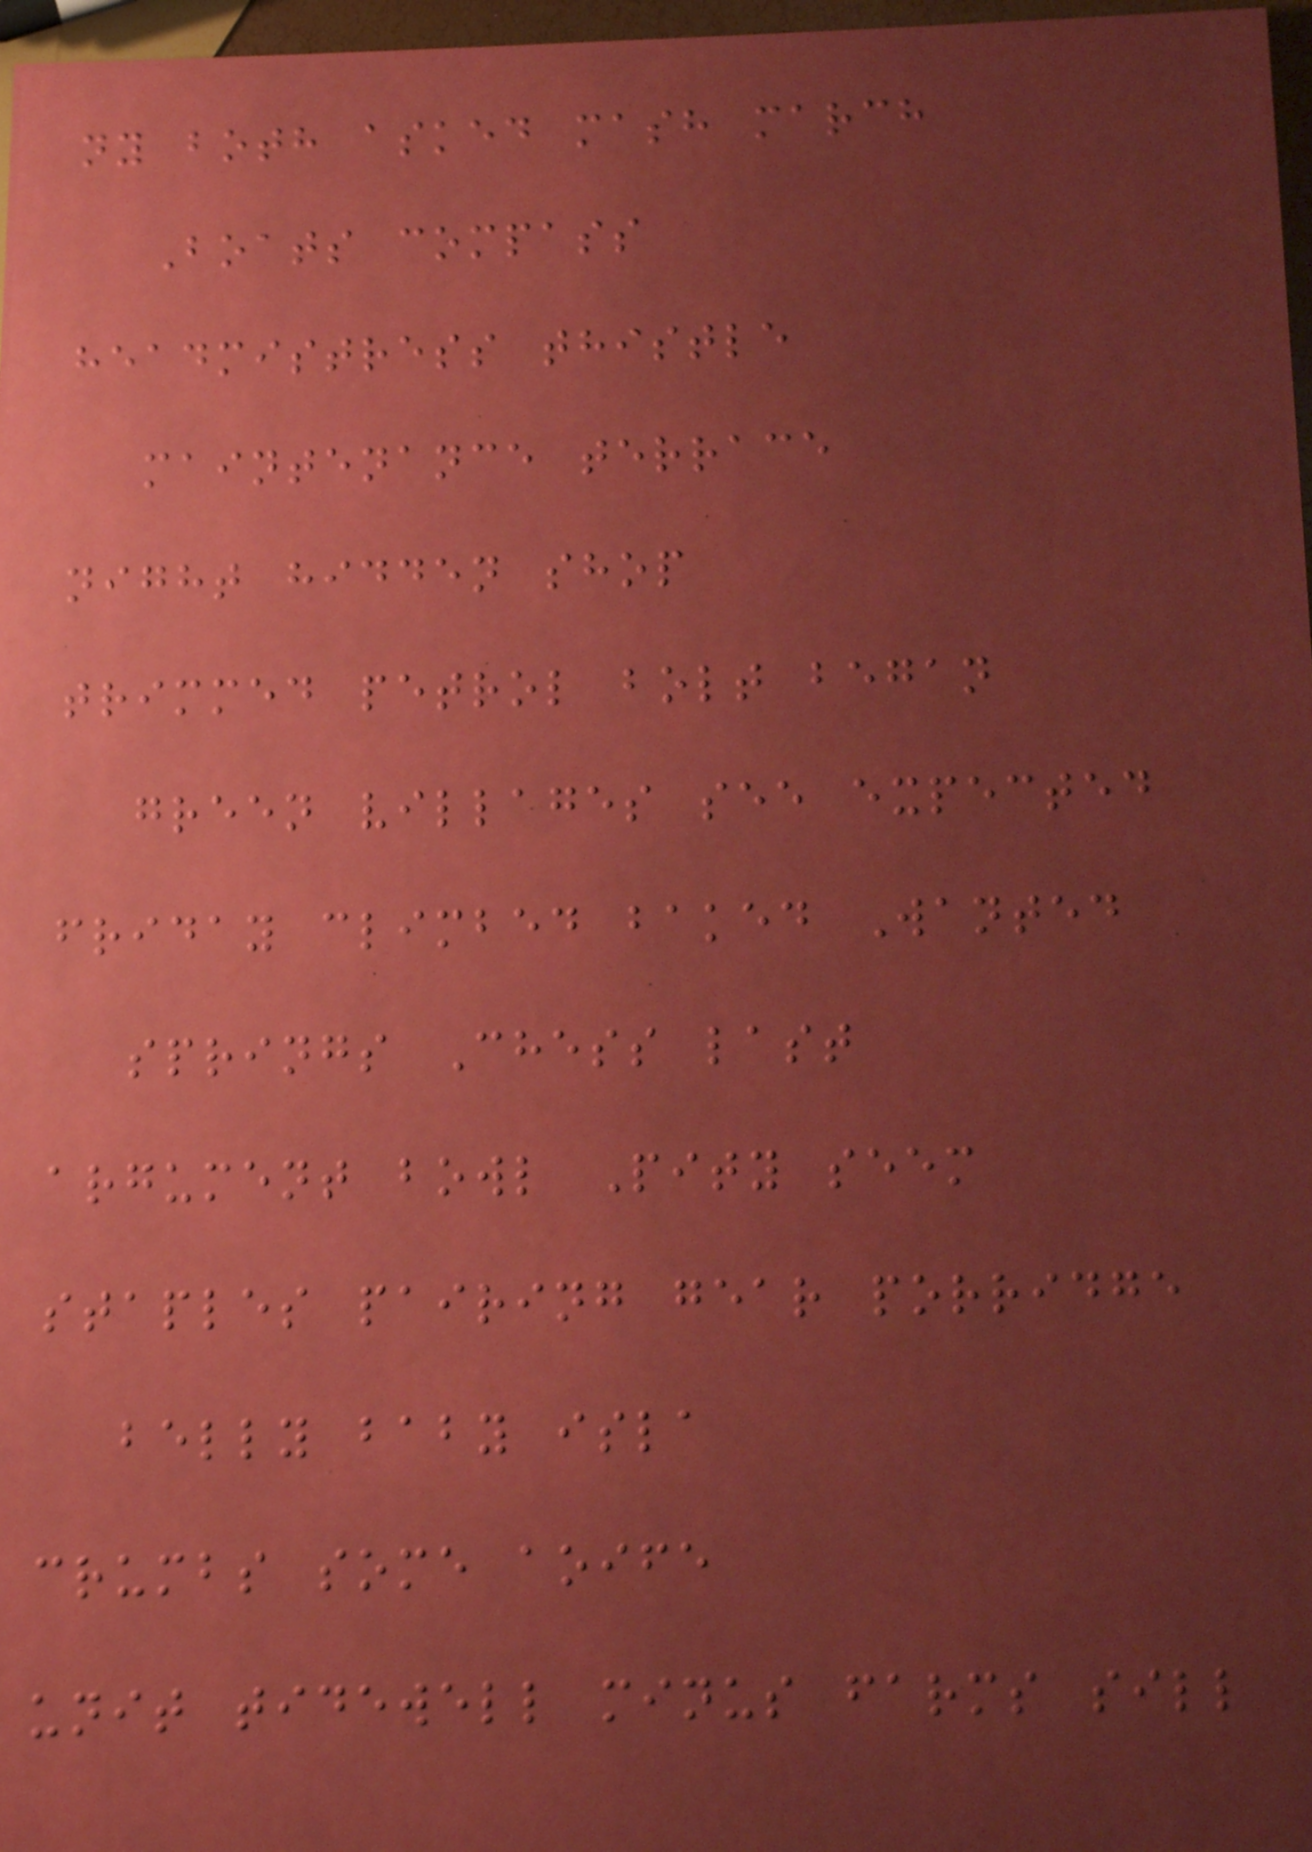ny both asked mash march
Boats compass
headmistress thistle
maintenance terrace
night hidden shop
trimmed petrol bolt began
green villages see expected
friday climbed baked Wanted
springs Chess last
argument bowl Pity seem
staples pairing gear porridge
belly baby isla
crumbs some aoife
unit tidewell minus farms sill
